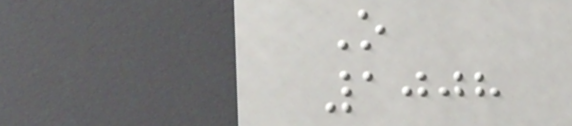O
1008
